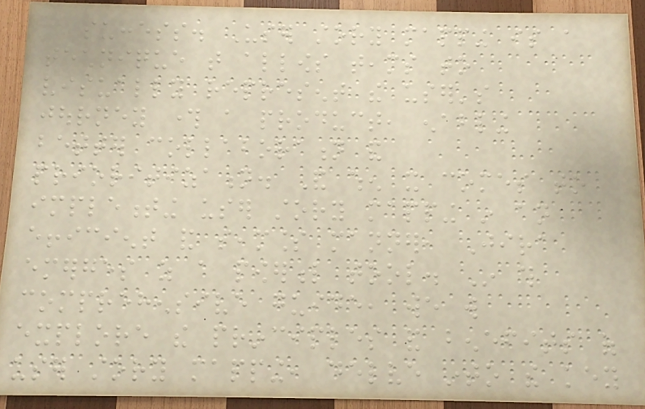success. User story mapping is a
technique that allows teams to
visually represent the user's
journey through a product, enabling
better collaboration and
prioritization. And when it comes to
implementing user story mapping in an
efficient and seamless manner, Jira
emerges as a powerful tool. In this
comprehensive guide, we will
explore the principles and benefits of
user story mapping, delve into the key
